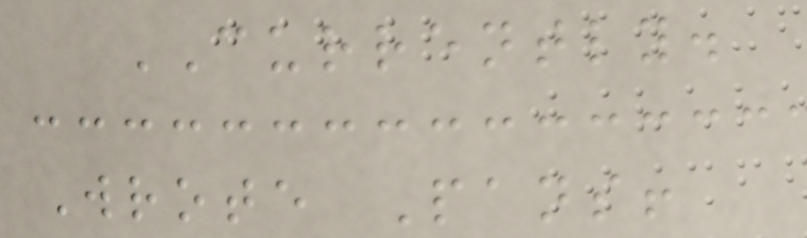CURRENTLY.
Wrote Pans!
